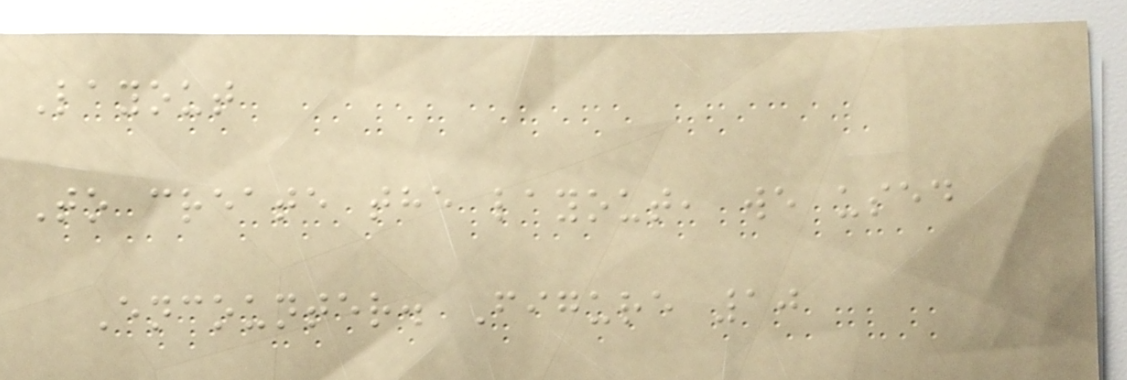Layout
To create the layout, we used
Encounter. Figure 10
